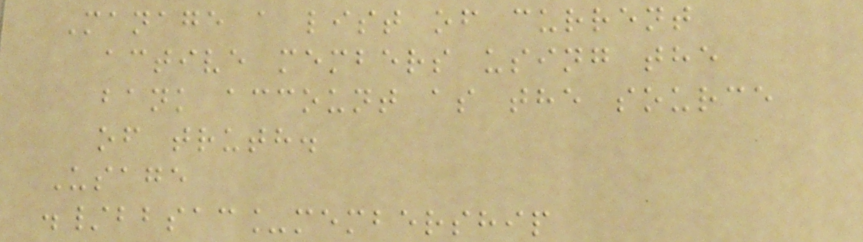Manage a list of current
active members using the
bank account as the source
of truth.
Usage
./bbsac_membership
